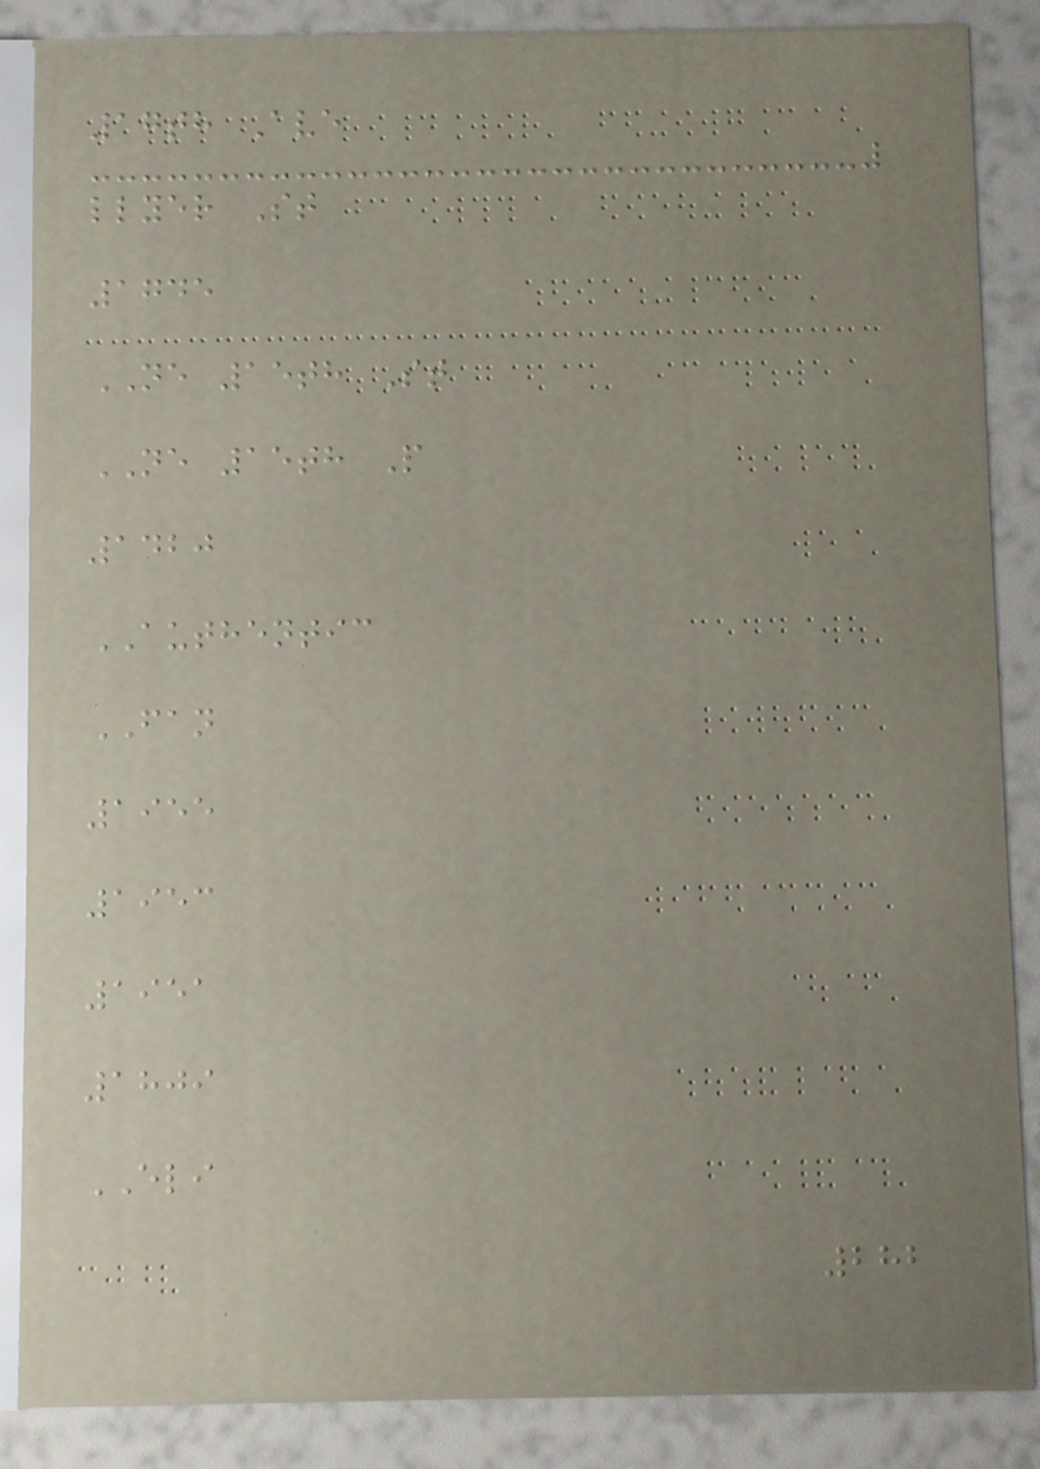17th Ave
llyer St
1745
NE 15th St
NE 15th P
1420
AUTHENTIC
FAN
1955
1953
1951
1809
ELI
282
